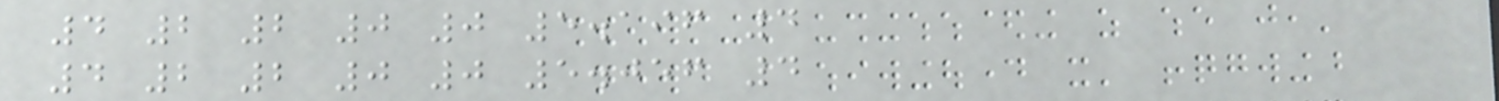4 2 2 0 0 5.196 4
4 2 2 0 0 5.056 4
